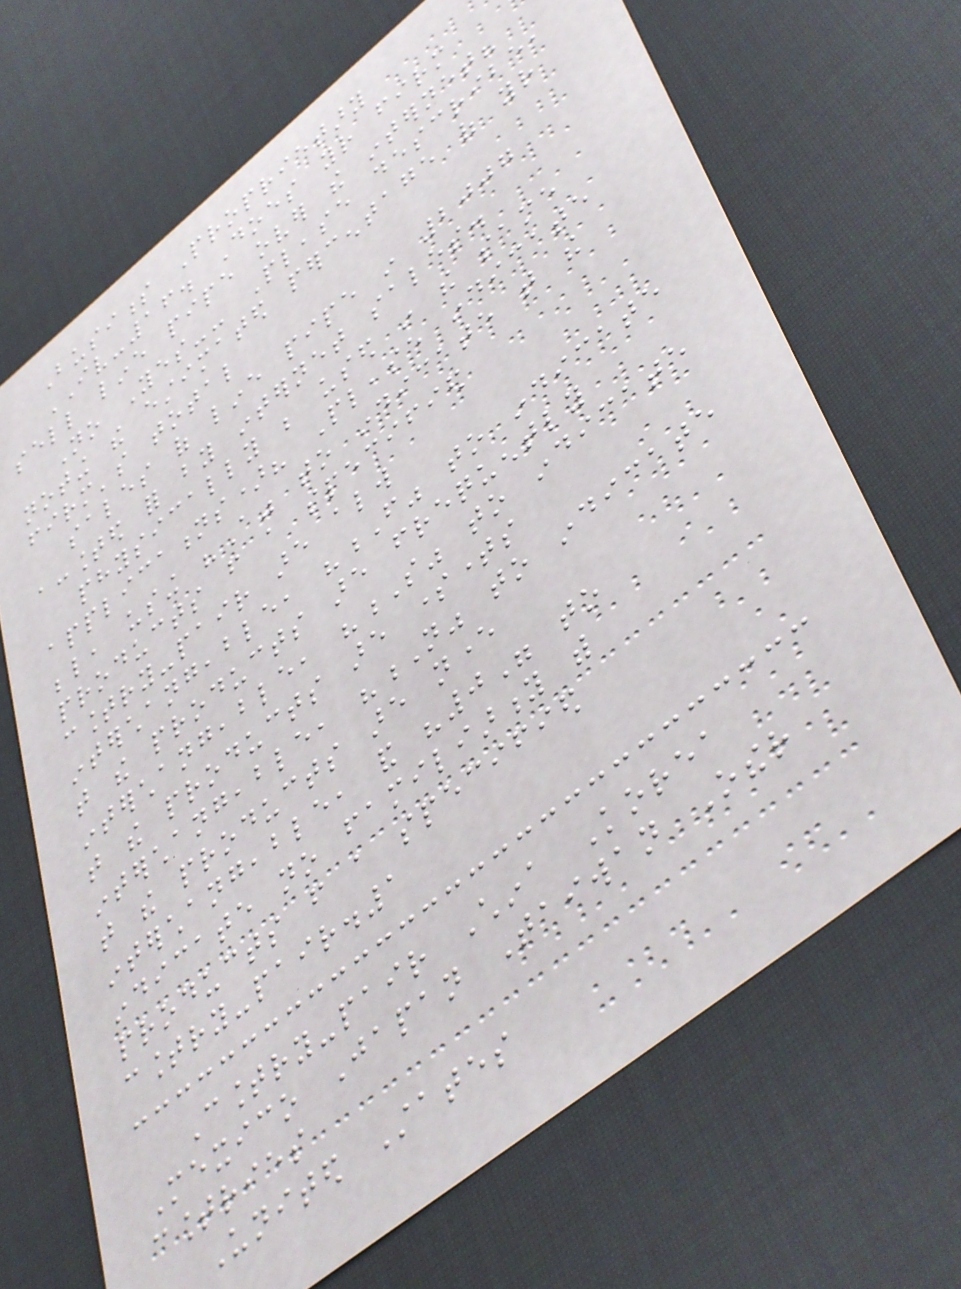Business Proprietary
IV-16. Does your firm
sell line pipe over the internet?
No Yes-- Please describe,
noting the estimated percentage of your
firm's total
sales of line pipe in 2007
accounted for by internet sales.
physically be used in the same
applications)? Please indicate
below, using "A" to indicate that the
products from a specified
country-pair are always
interchangeable, "F" to indicate
that the products are frequently
interchangeable, "S" to indicate
that the products are sometimes
interchangeable, "N" to indicate
that the products are never
interchangeable, and "0" to
indicate no familiarity with
products from a specified
country-pair.1
Country-pair China Korea
Mexico Japan Taiwan Other
countries
United States
